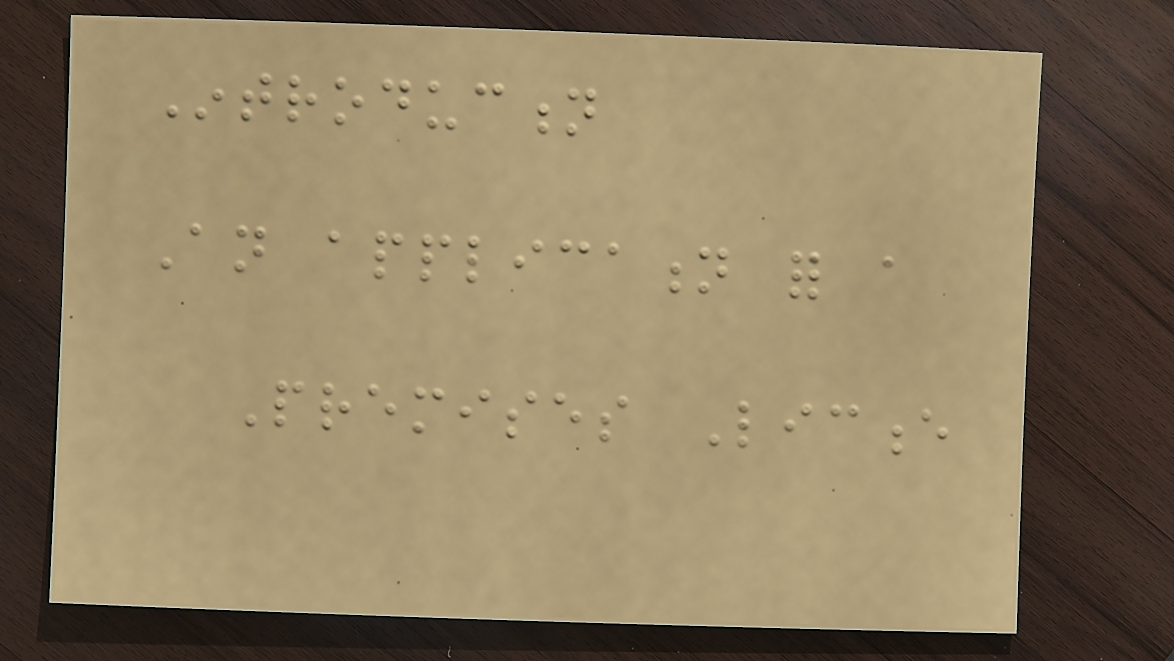Introduction
An application for a
Premises Licence
